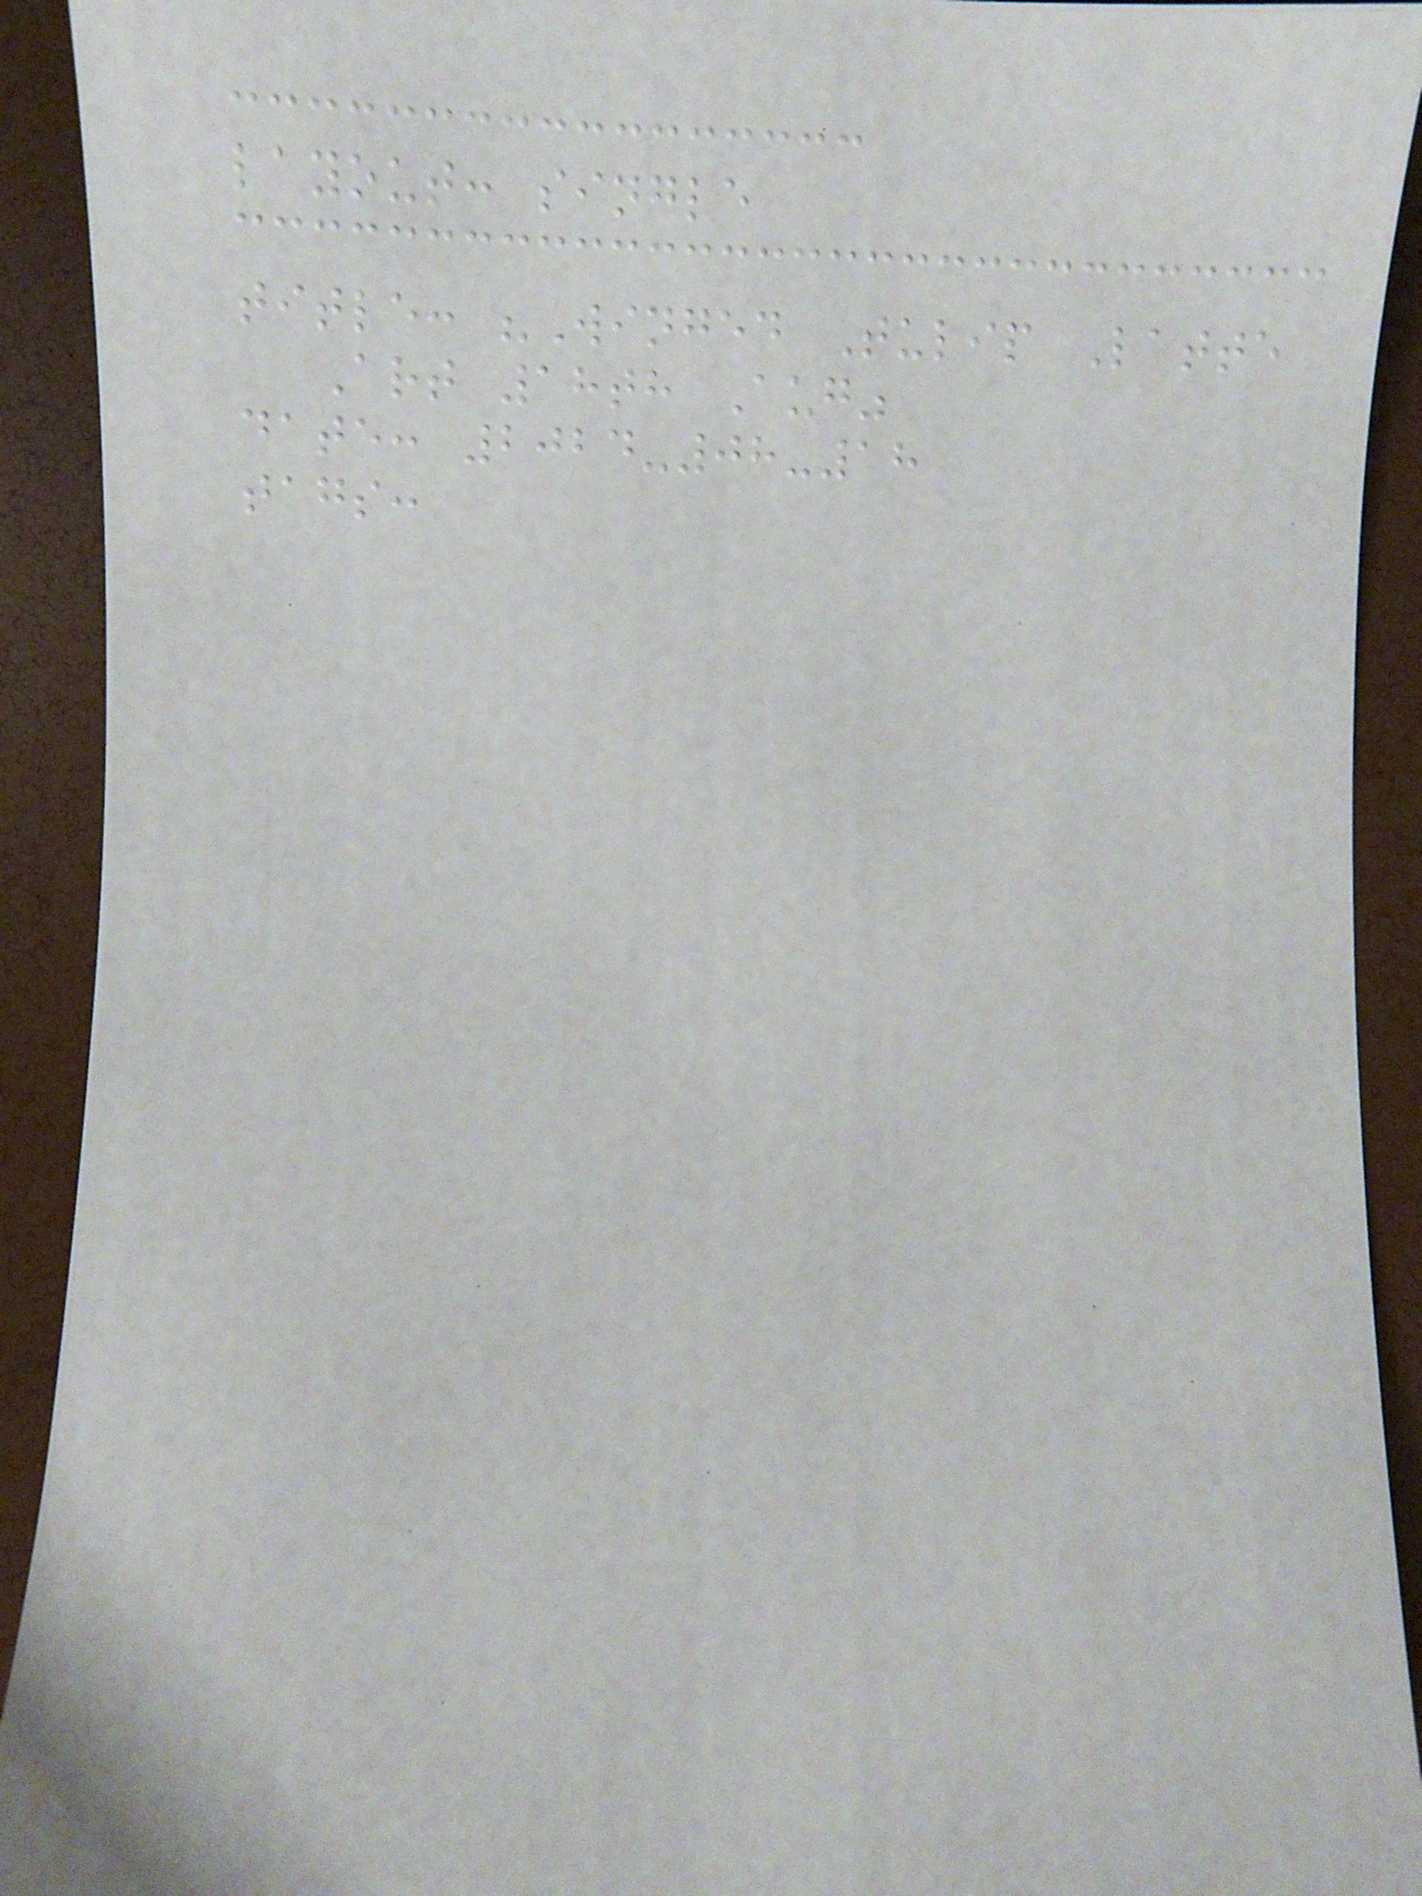layout: single
title: "Winged Tulip Latte
Art 18th Aug"
date: 2024-08-18
tags:
